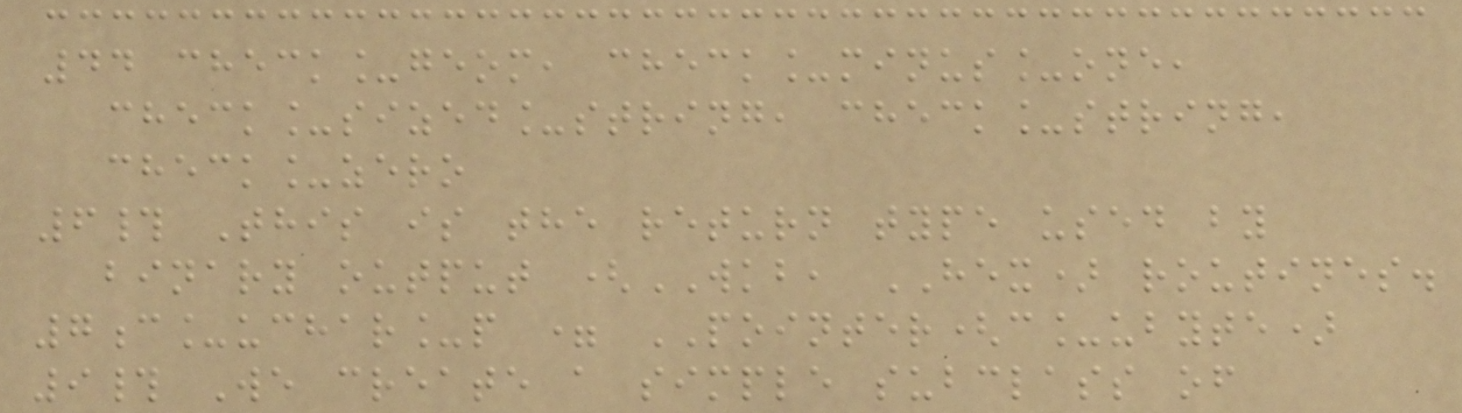44 check_geom, check_minus_one,
check_sized_string, check_string,
check_zero
6# This is the return type used by
binary output (WKB, HEX) routines.
7c_uchar_p = POINTER(c_ubyte)
9# We create a simple subclass of
